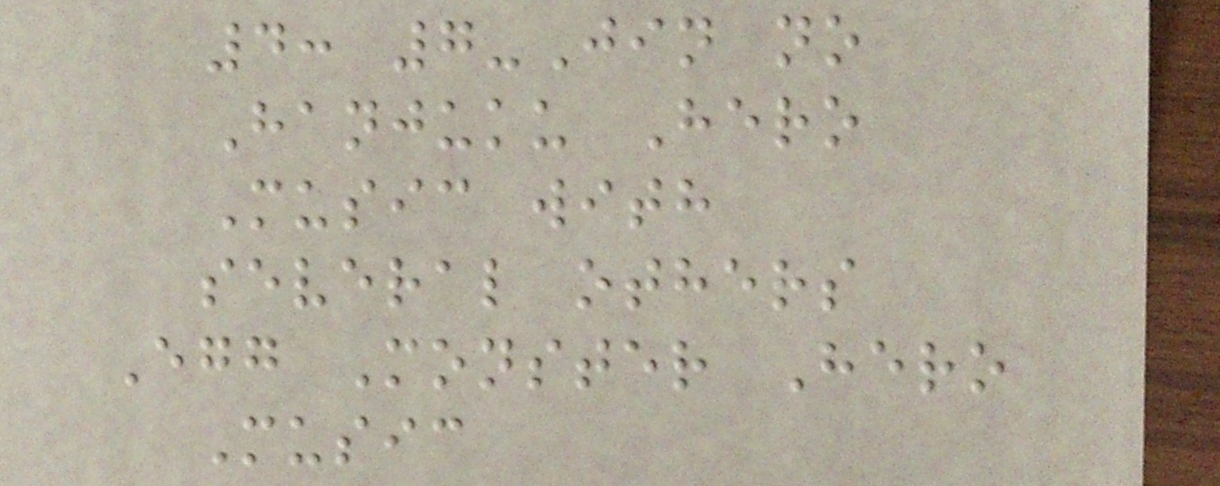4: 7-Jin no
Hanjuku Hero
Music with
several others
Egg Monster Hero
Music
